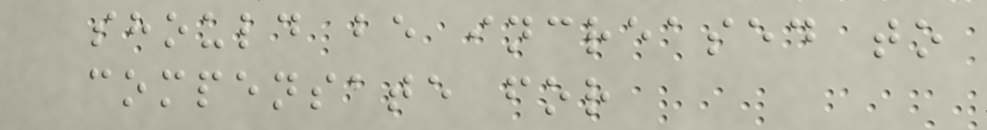should be increased to
compensate for
